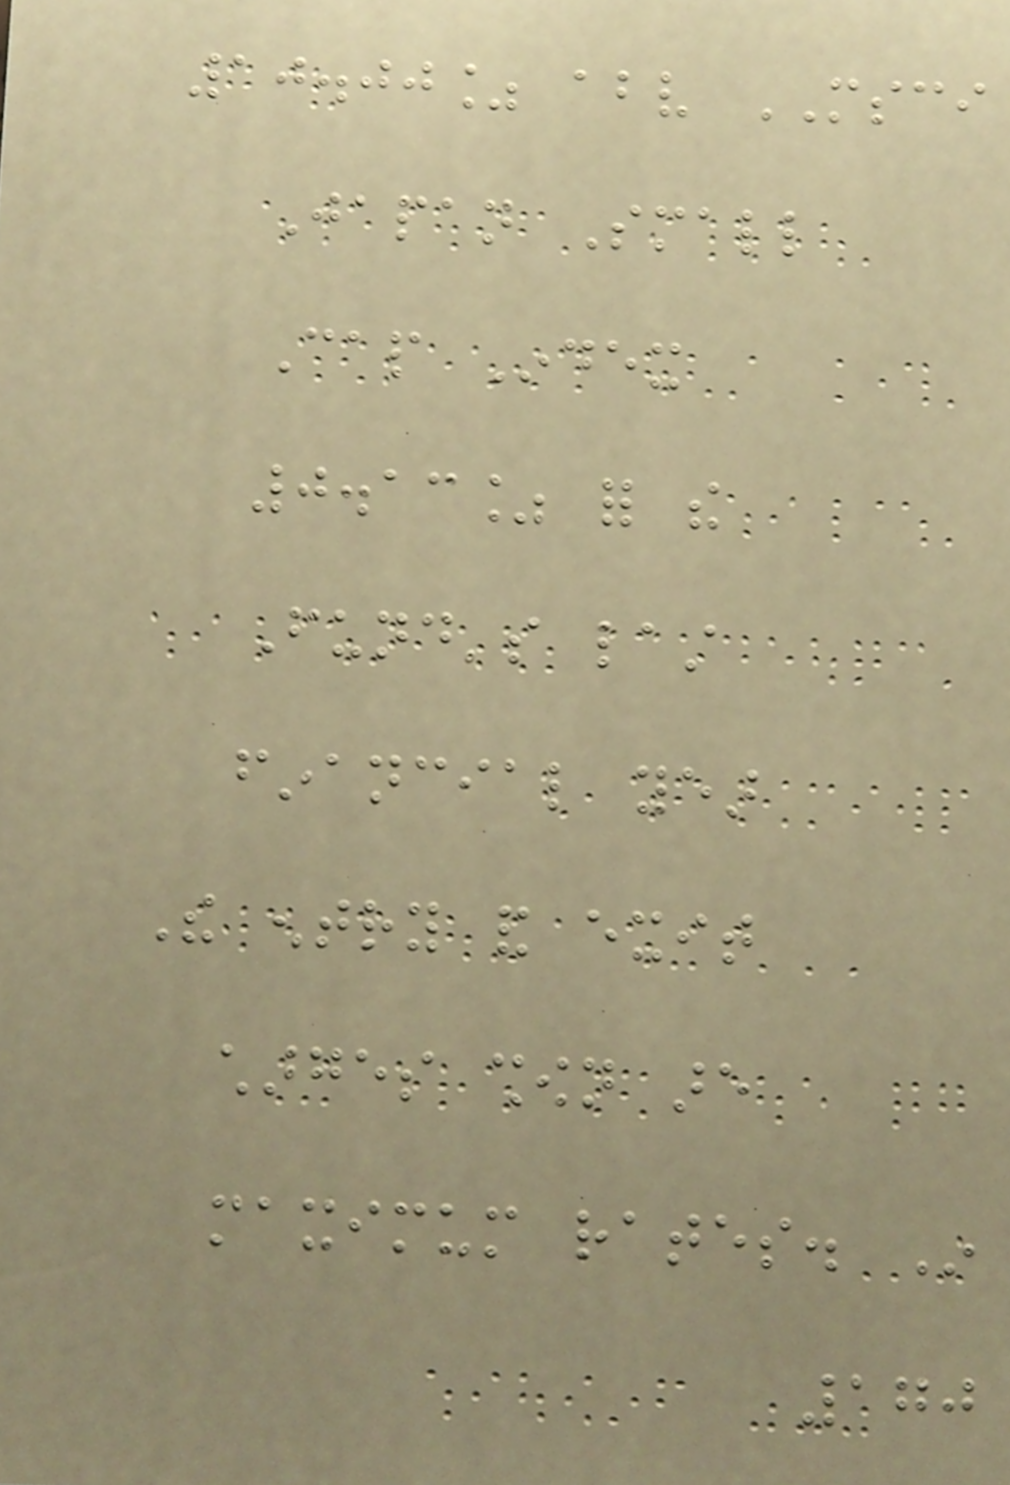10.00% above MSCI
Japan Small
Cap Index
0.13% for the
Fund's last
financial year
The entry and exit
charges shown are
maximum rates. In
170
